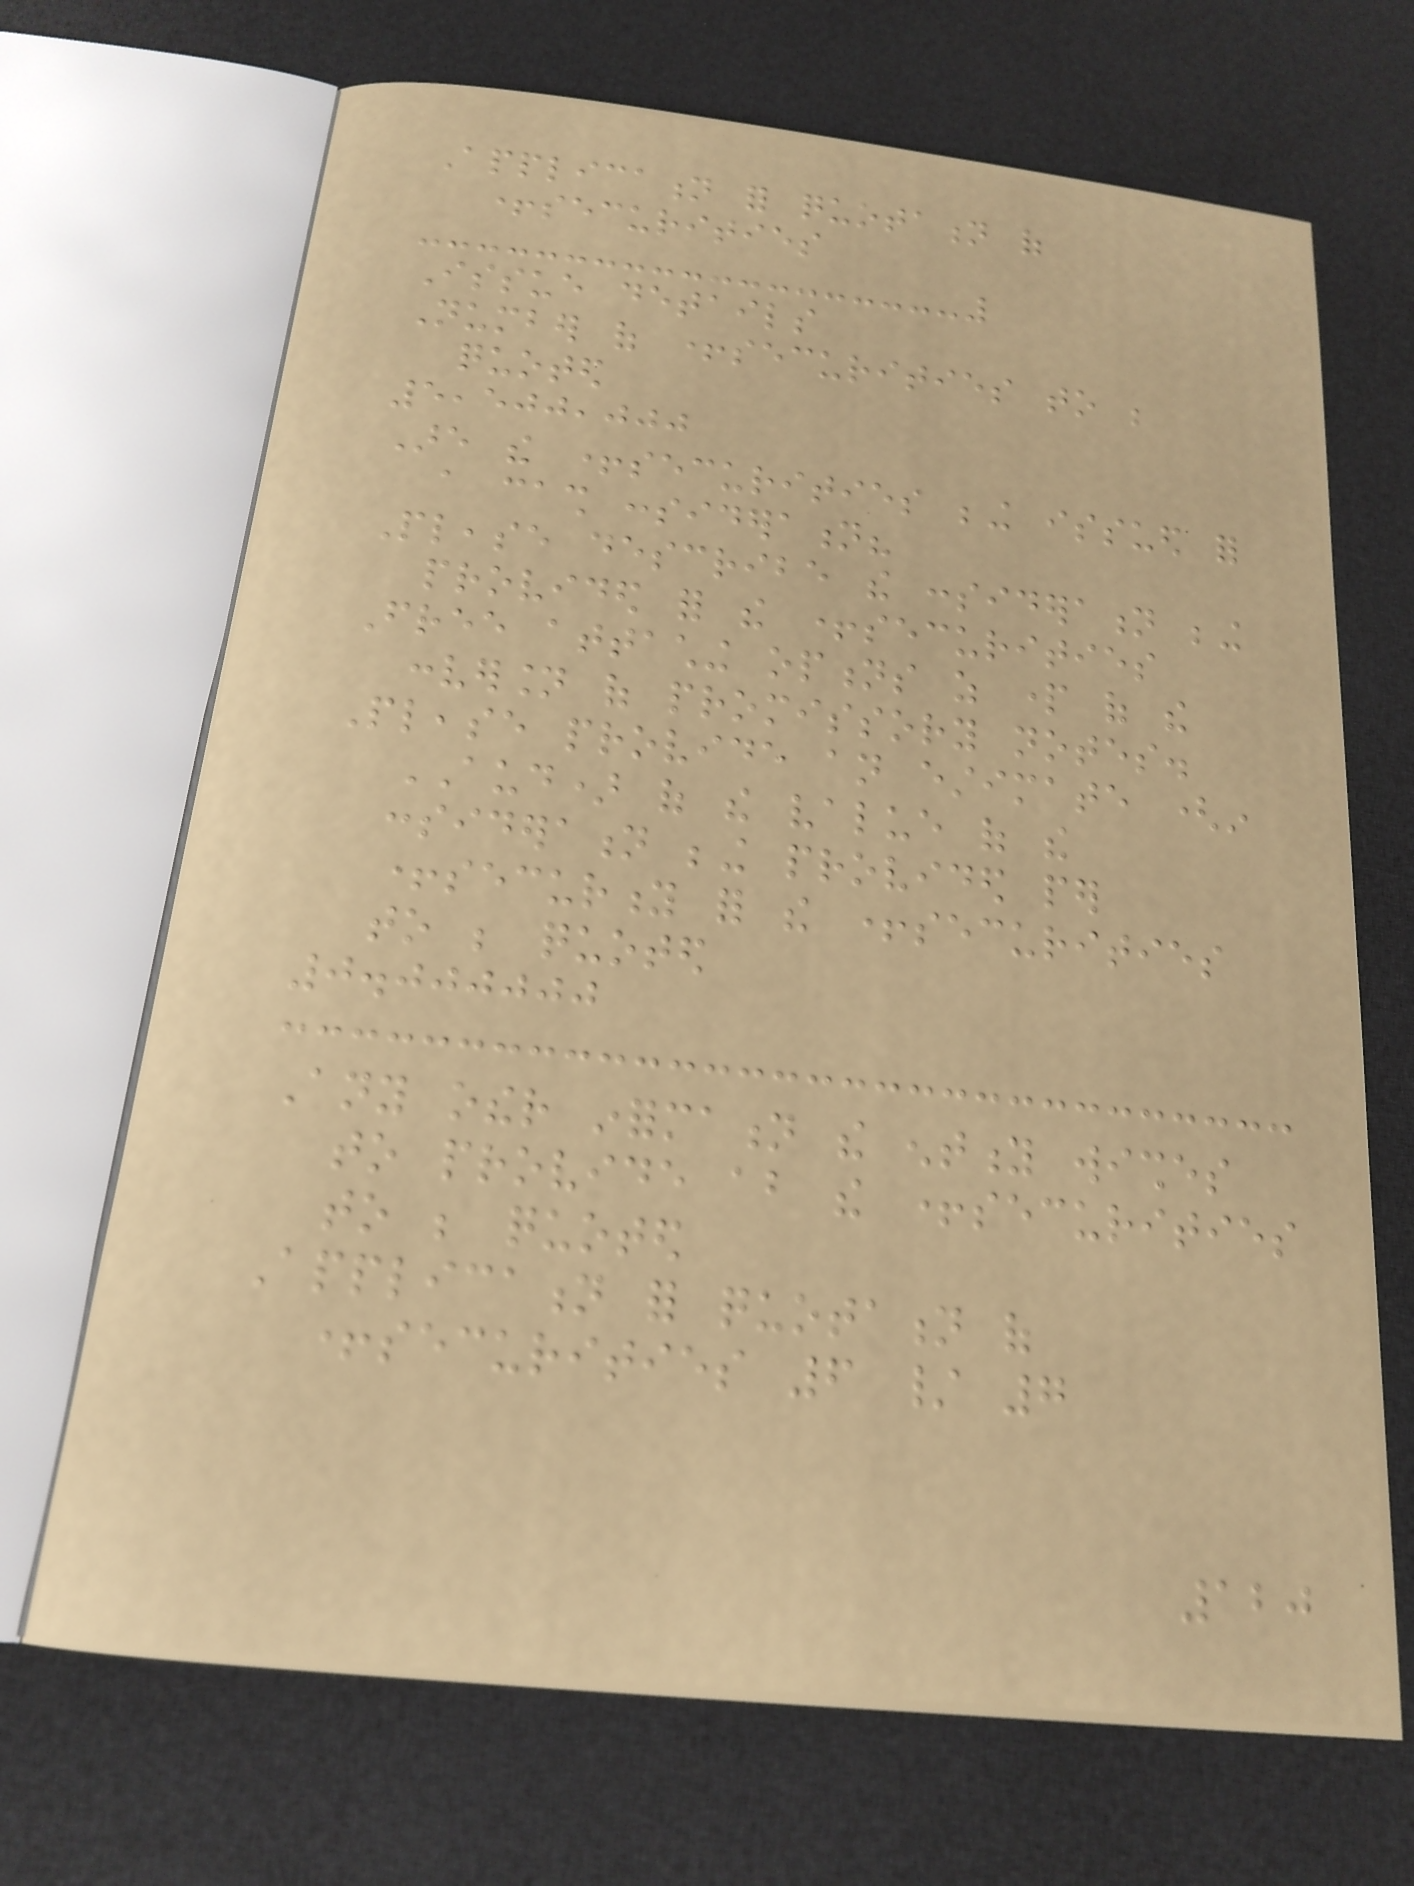Application for quotation of
+securities
Issue details
Number of +securities to be
quoted
5,500,000
Are the +securities being issued for
a cash consideration?
Please describe the consideration being
provided for the +securities
Free attaching options as part of the
conversion of promissory notes.
Please provide an estimate (in
AUD) of the value of the
consideration being provided per
+security for the +securities
to be quoted
0.000000
Any other information the entity wishes
to provide about the +securities
to be quoted
Application for quotation of
+securities 6 / 7
120
